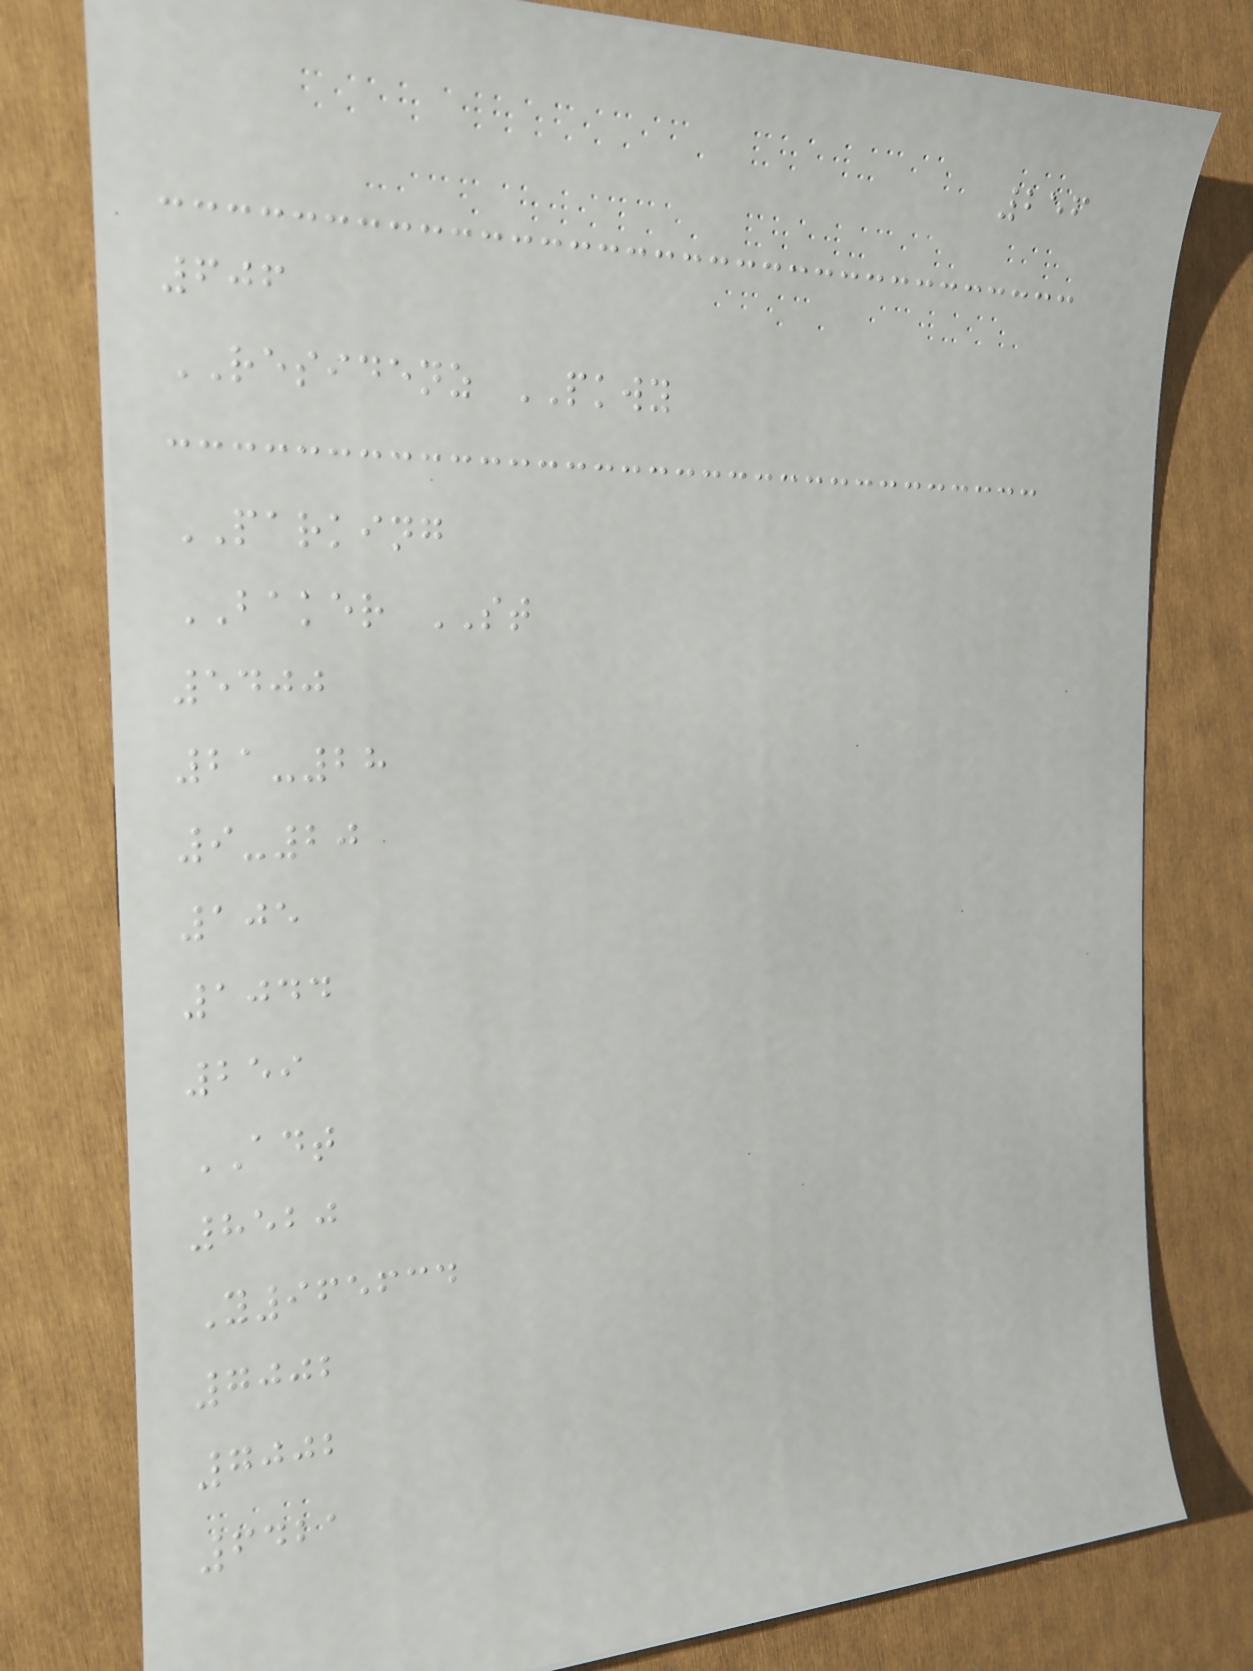256
606
RESIDENZ PKWY
PARKING
BAKER ST
5400
21-28
9-20
105
1044
259
ADT
8520
Y965634
7002
7002
6421
